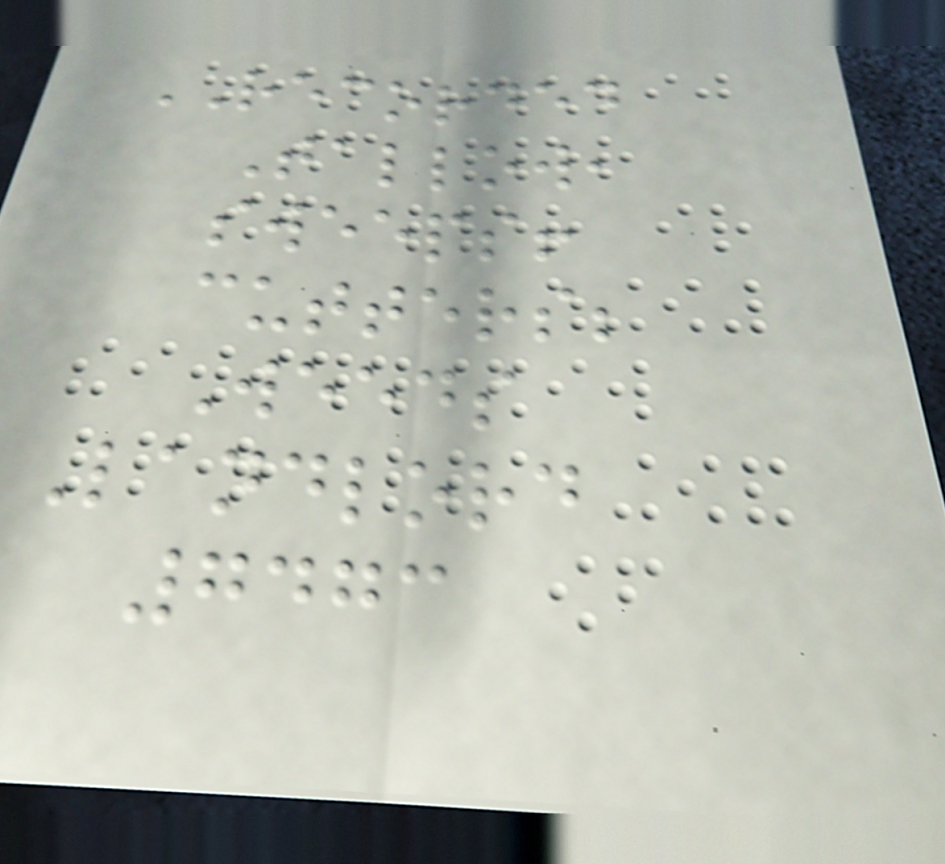RECORDED
Tallow,
sweeps!
cutters;
Weeds
Landlord
7473
